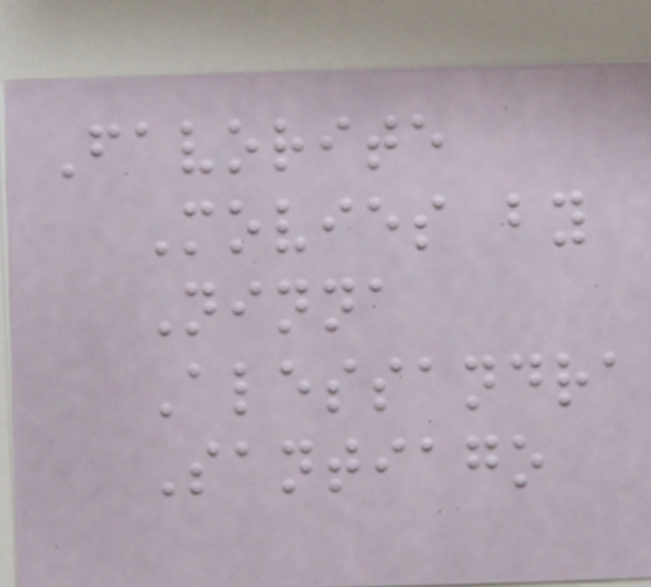Favorite
Movies by
Ninna
Alessandra
Santiago
